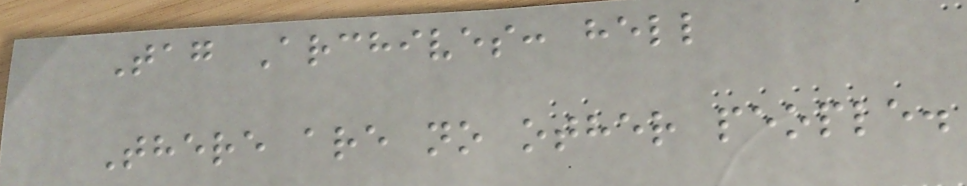Tag Archives: hell
There are no other people.
